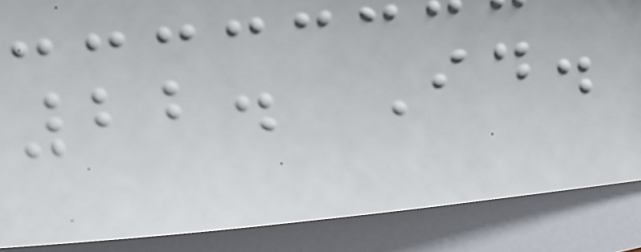22. Id.
